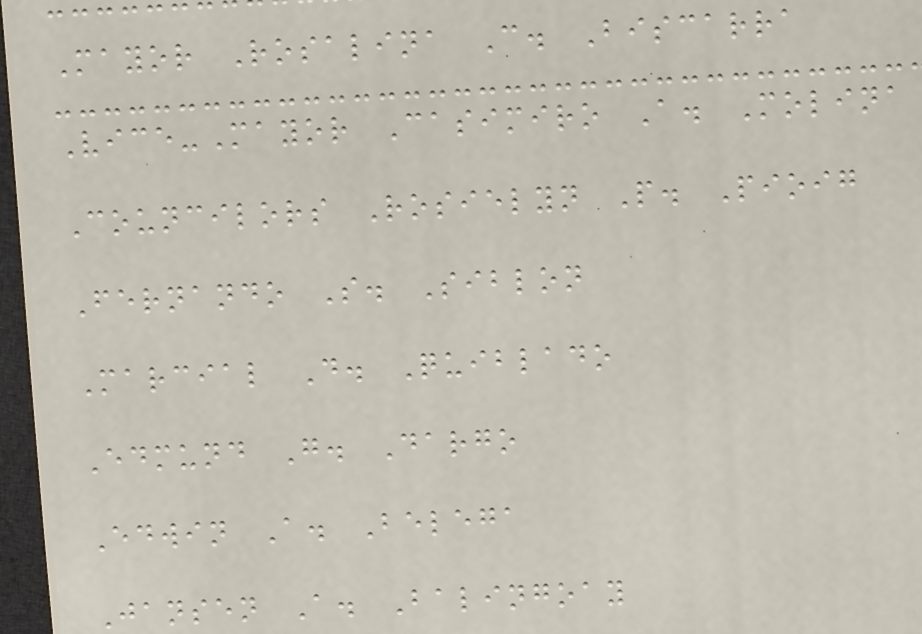Mayor Rosalina C. Biscarra
Vice-Mayor Casimiro A. Molina
Councilors Rosielyn P. Pioig
Fernando S. Siblon
Marcial D. Quiblado
Edmund G. Dargo
Edwin A. Belega
Jansen A. Balingoay
